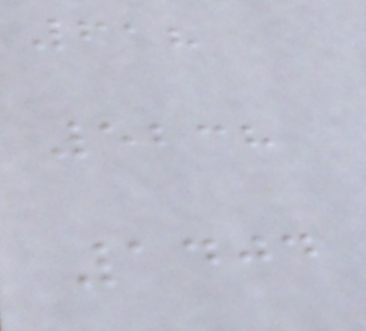618
5238
1404
